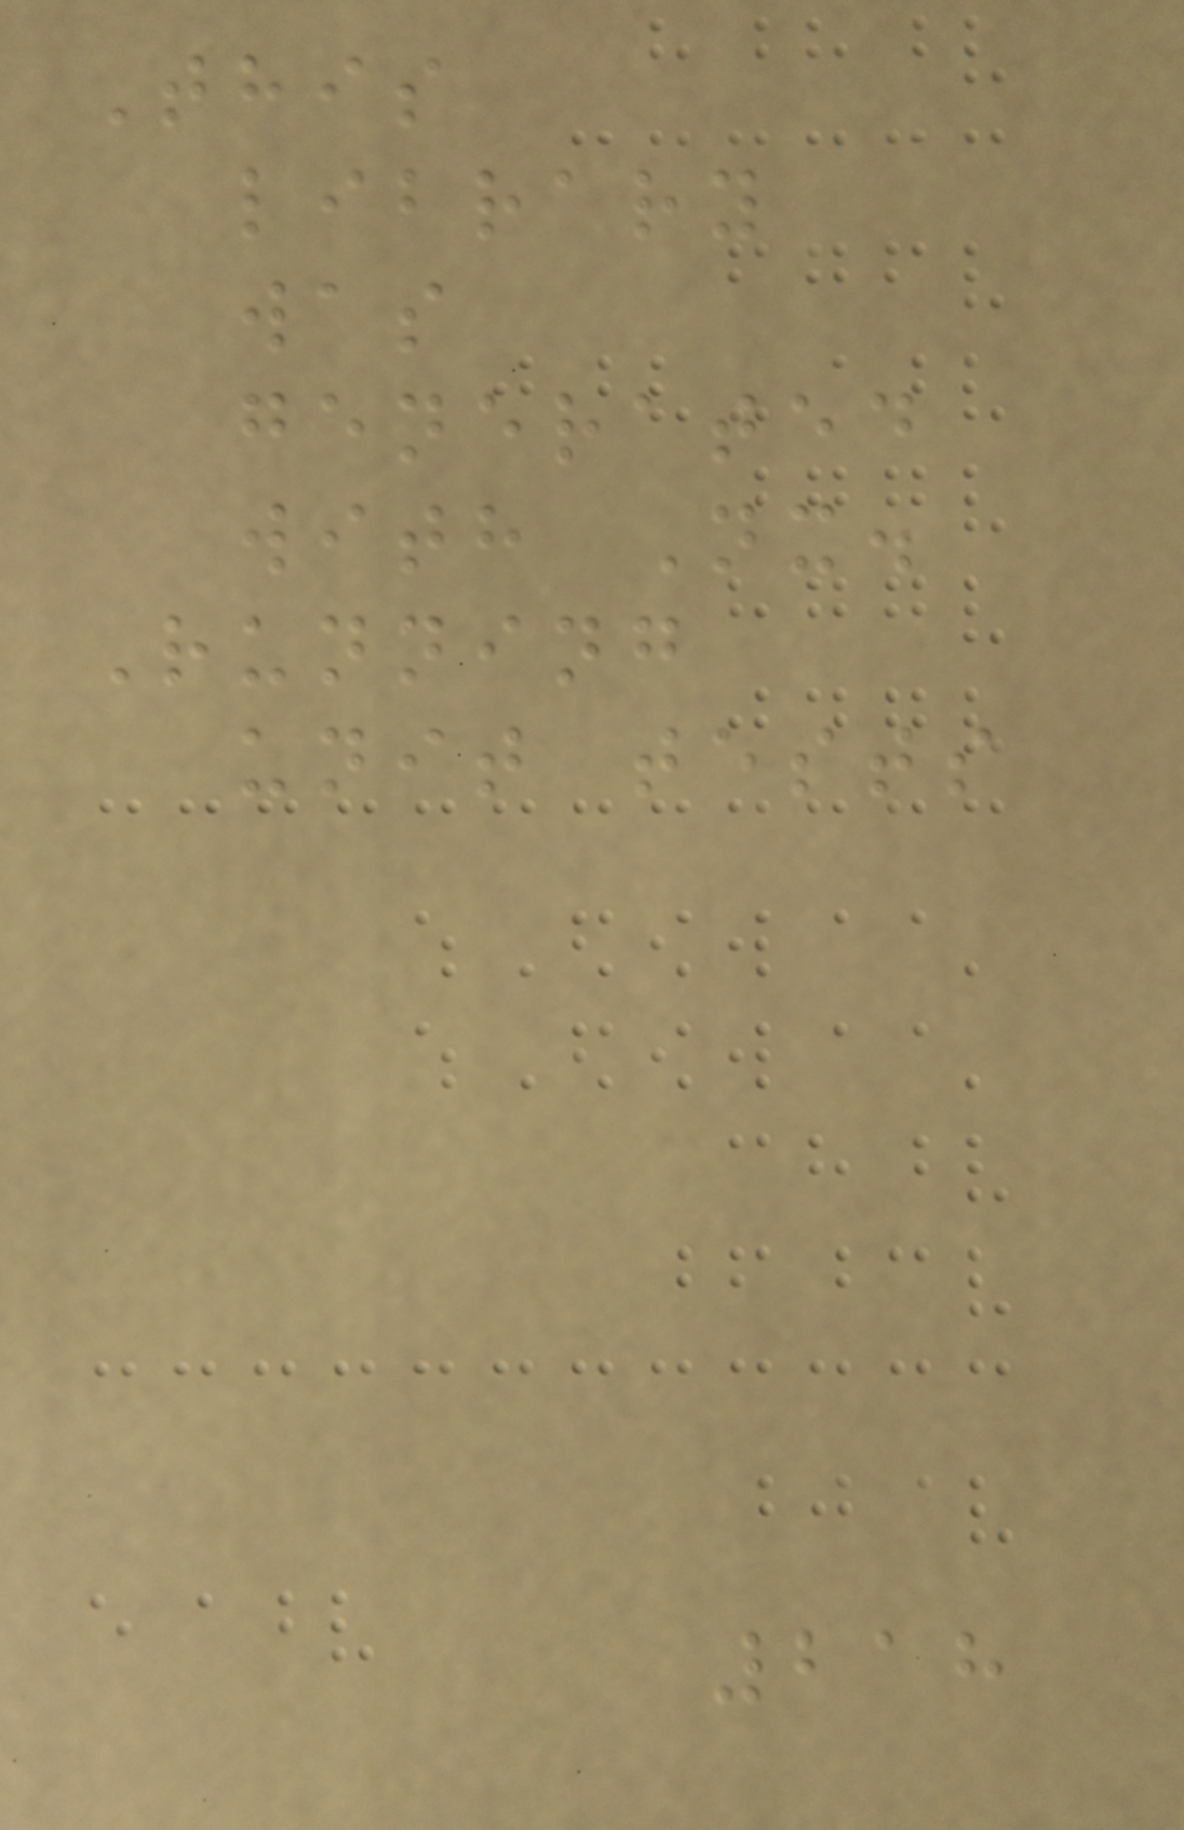This
library
was
generated
with Nx.
Running
unit tests
218
